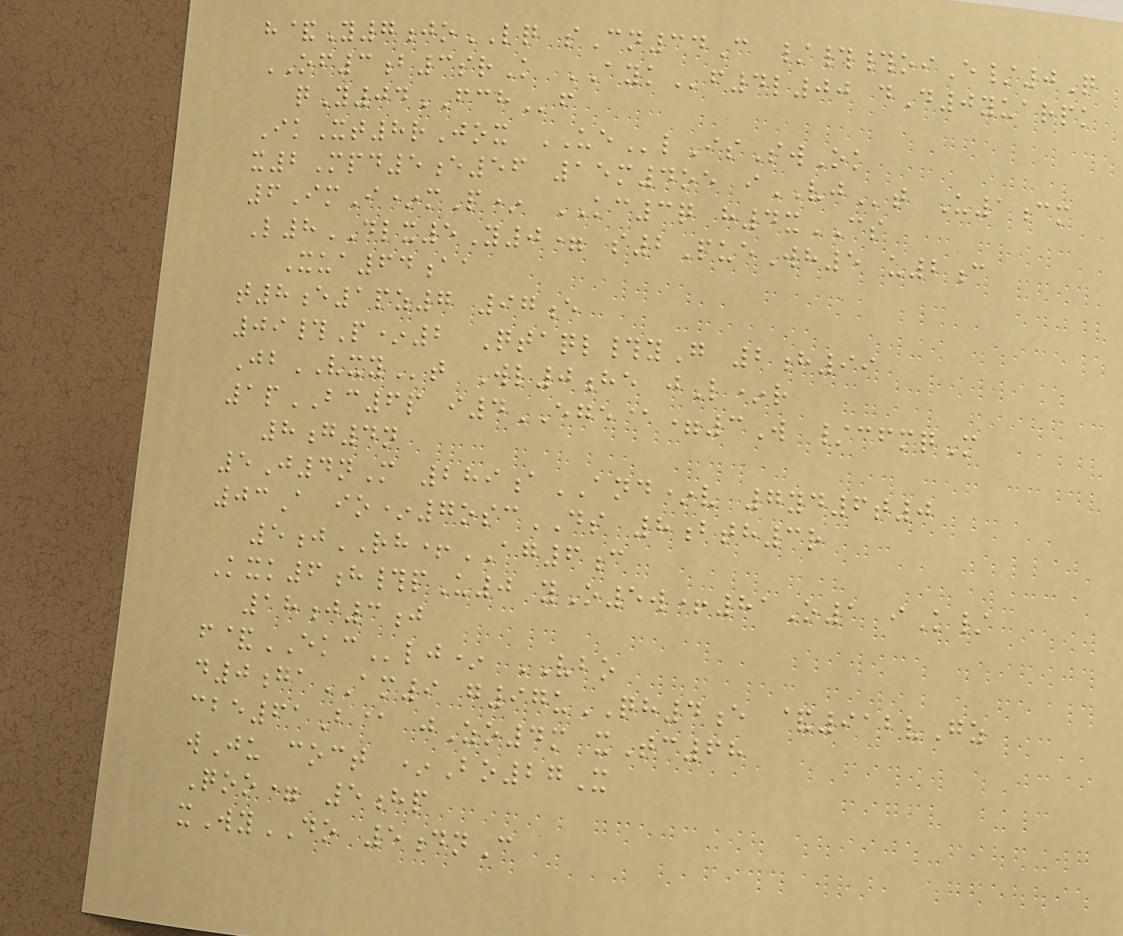h&Y7joLQ sCn34C /##oiE/0Q
OF3b3srK AYKf4l00 dD0yuarpk
qY04FCHf
IkXt8rJox UElIsSwOk
x2Mpd5e56 15m4oe iVJt U1cm
6ImI*mP* KC3q h4xCS
L8DLX5Y0= s2PueWh5 u2c
Xua64aa
t8e1pz7 97e
09#P*2 Qtaql#yG 2h99
JbVXYt Wl0he jL*r
1pBC6p i4EGE@=3W /cfmqM
8g4n
5J4nM 289aAND*v 7yd6t0
03A io*7oscDS 8bth3r
5jRH+AG6c
Kxk6h#pU0 yO5w+81O1 iK/
18j3j
f&EKClj* VBO
d0gaAM9 g97uQH4e &912vGz
cbe61B@ jZo4m xTc68
wJu coct *Bo27X
Qoo= 5hp
xWyDO 5dnC
